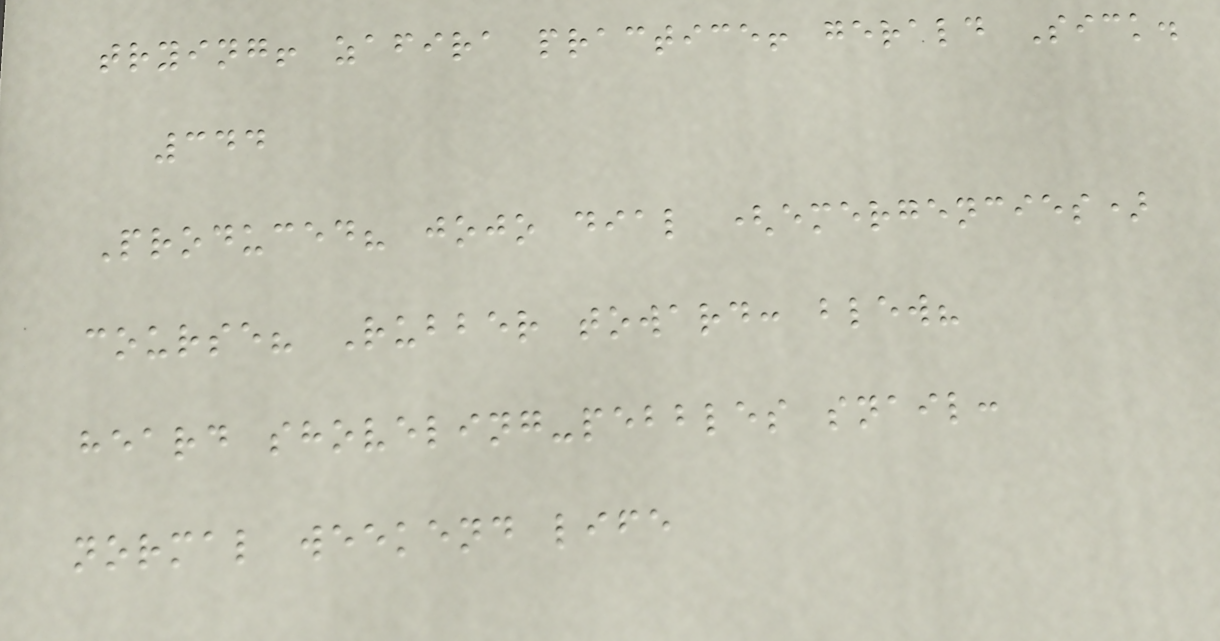trying! zafira practice! gerald Sick.
344
Produced? jojo dial (emergencies)
course? Rubber toward: blew?
heard shoveling-pebbles snail:
normal weekend life
